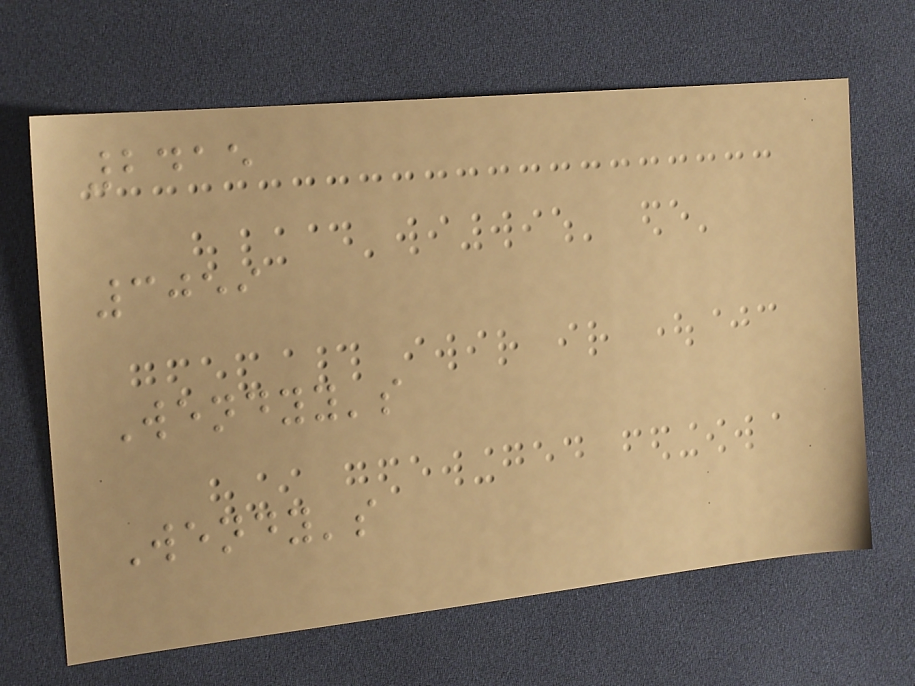2415
3059
Wendyy's
Wendy's
